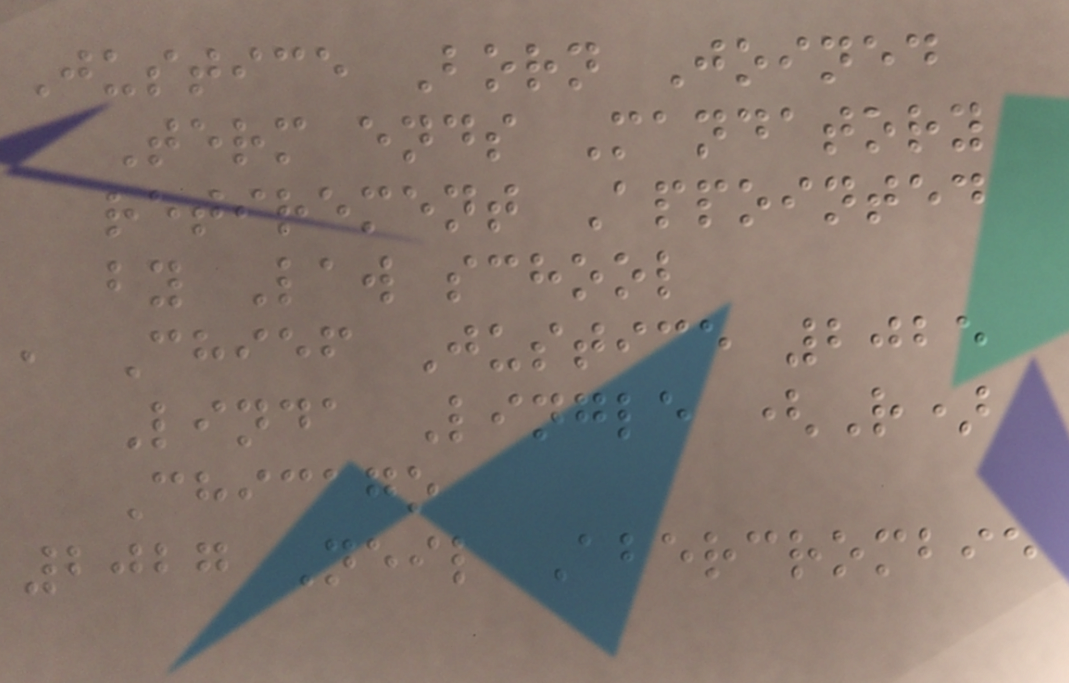Justice Born Joined
Term ends Mandatory
retirement Appointed
by Law school
, Chief Justice 2025
Linda Lingle (R)
Chicago
2027 Neil Abercrombie
